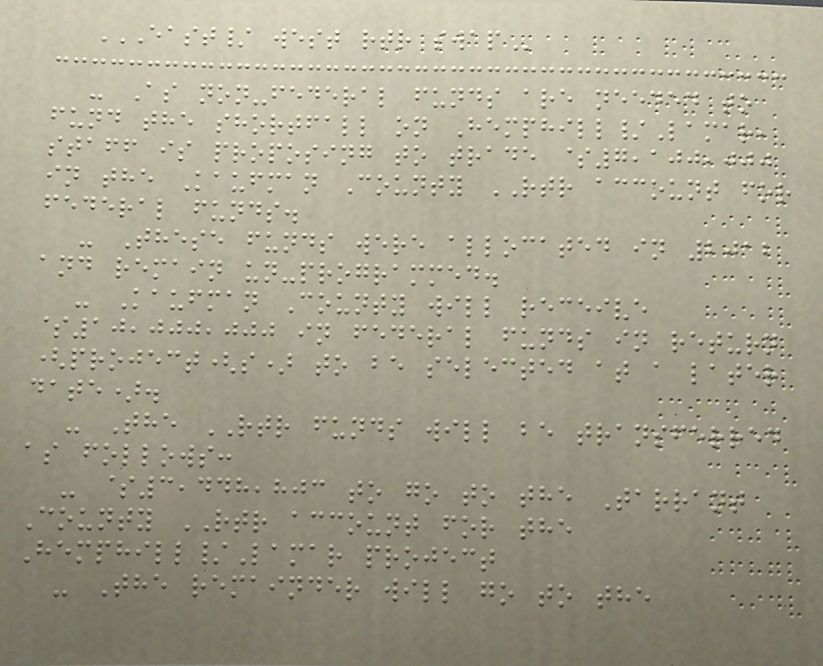EAST/ WEST RTR SWAP
- As non-federal funds are needed to
fund the shortfall on Hemphill/Lamar,
staff is proposing to trade $7,100,000
in the Kaufman County RTR account for
federal funds.
- These funds were allocated in 2012
and remain un-programmed.
- Kaufman County will receive
$10,000,000 in federal funds in return
(project(s) to be selected at a later
date).
- The RTR funds will be transferred
as follows:
- $3,448,803 to go to the Tarrant
County RTR account for the
Hemphill/Lamar project
- The remainder will go to the
